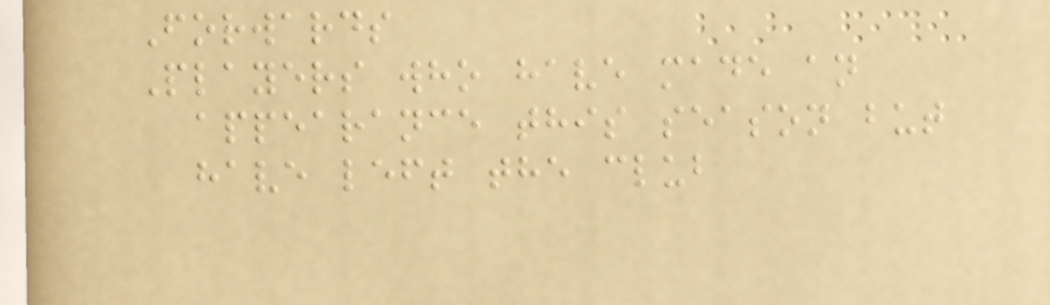Forwards
Players who have made an
appearance this season but
have left the club
